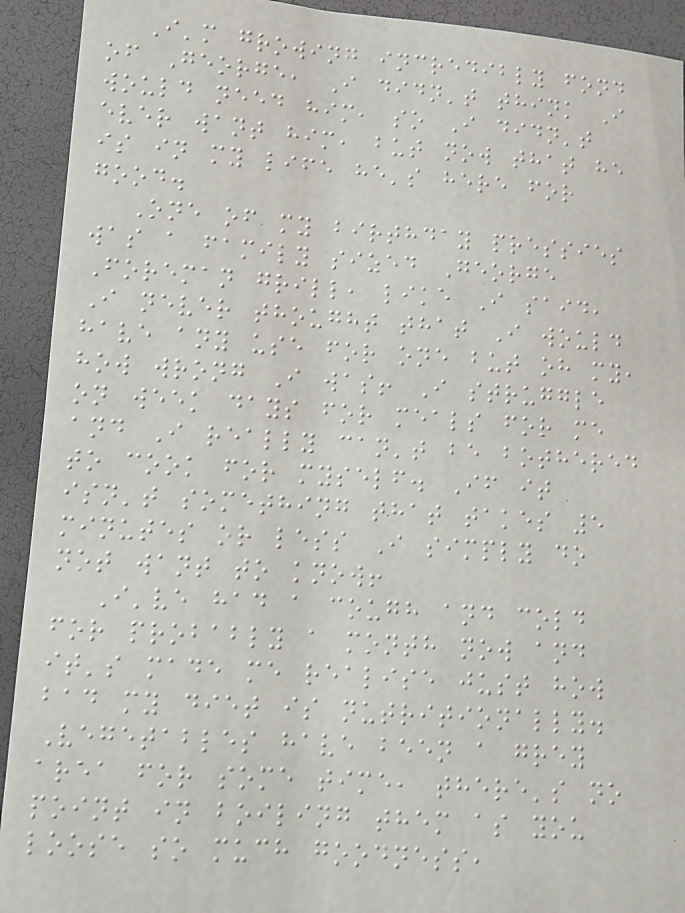I'm growing incredibly fond
of George, I didn't think I
would need him, so I didn't
ever want him, but now that he
is in my life he's here for
good.
One of my birthday pressies
was a family sized George
Foreman grill, like I said,
I never thought that I would
have any use for one but oh my,
how wrong I was! I struggle
on week days for meals for me
and I really can't be bothered
to cook for myself. If it
isn't something that takes 5
minutes or less I simply do
not want to know!
I've had a cough and cold
for probably a month now and
it's made me realise just how
bad my diet is nutritionally.
Vegetables have been a grey
area for some time, there's no
point in boiling them as you
loose so much goodness,
